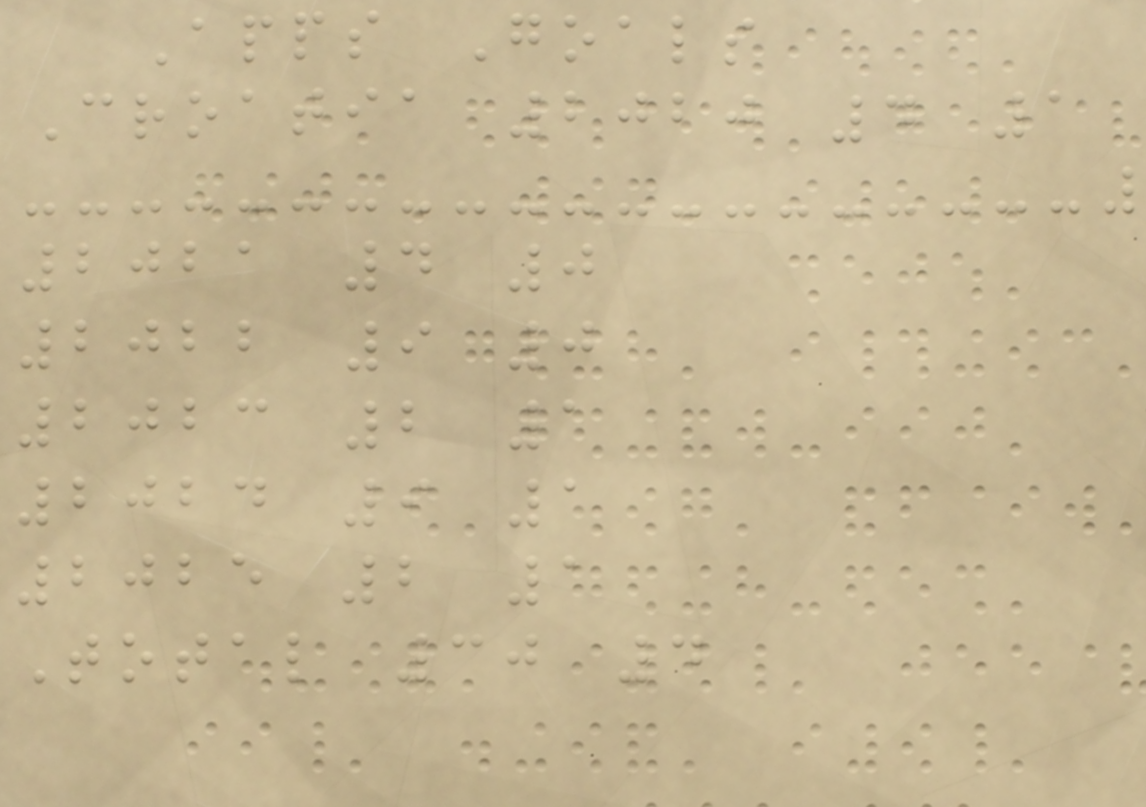Apps Goals
Croatia 2020 4 1
2021 4 0
2022 9 0
2023 2 1
2024 9 1
2025 2 1
Total 30 4
